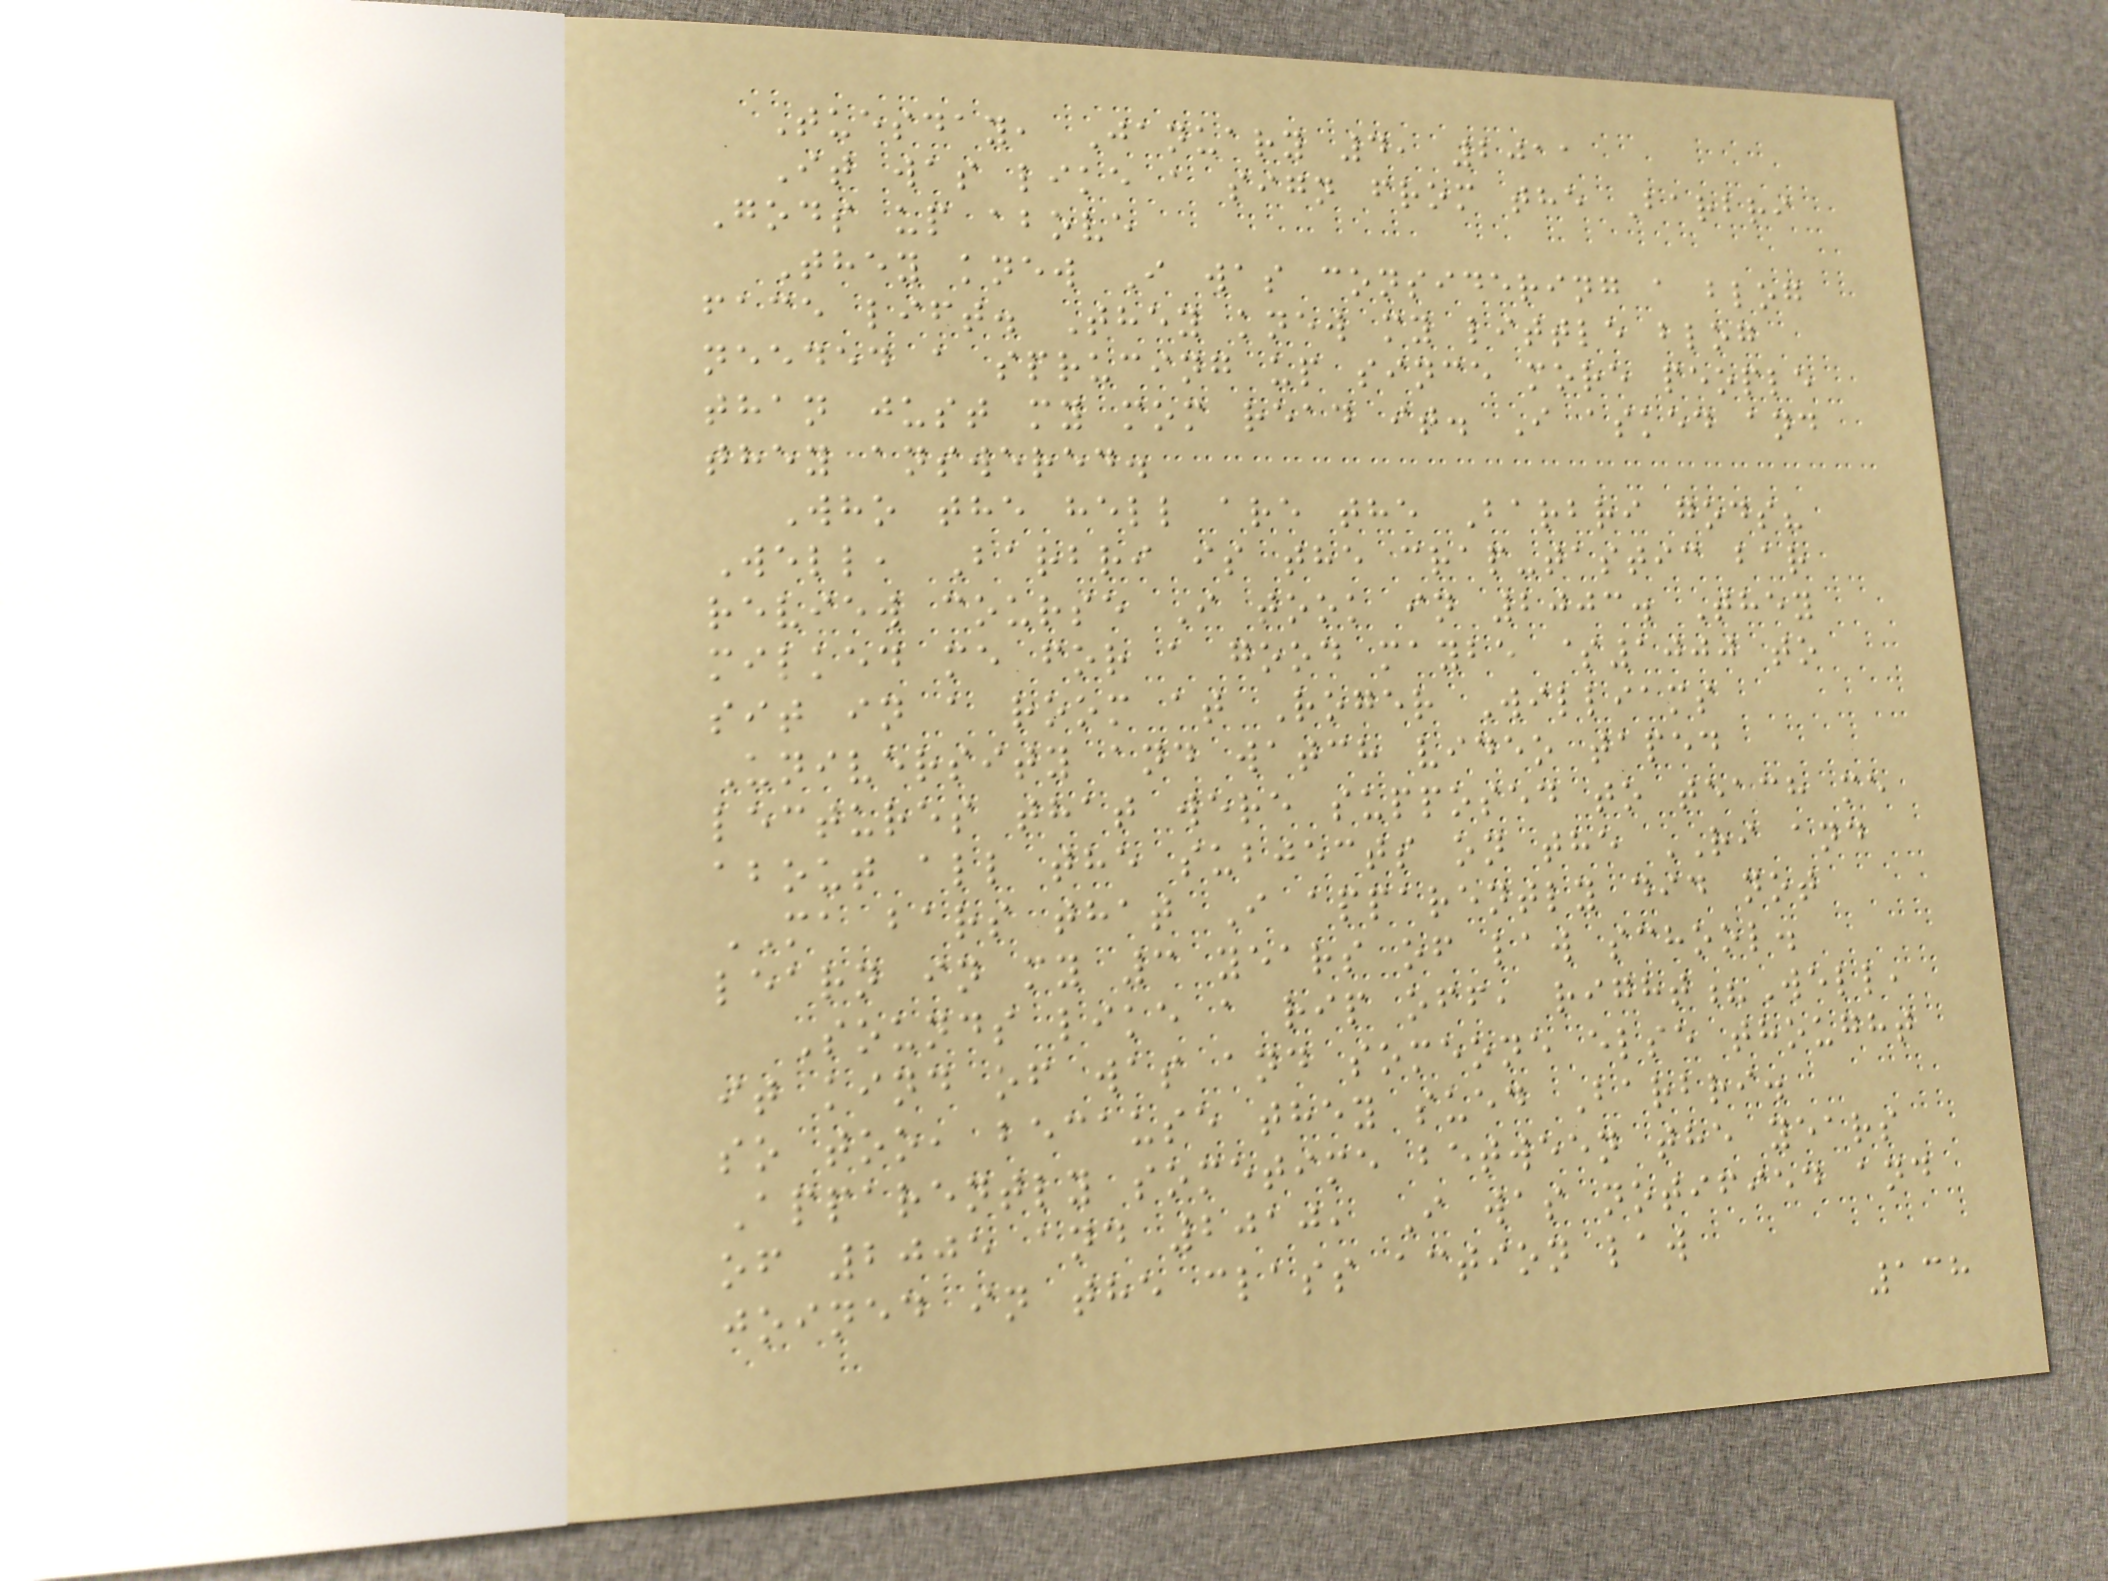Tuesday, January 4, 2011
It was like a sign from the Barbri
Gods up above
They knew I was considering a blog
face lift. They knew my little blog
needed a sprucing up since more people
than just my mom read it. I asked and
they answered.
Who the hell are the Barbri gods?
Well, Barbri is the crap-tastic bar
review course I took in 2003. They
milked me for a good maybe $1000 to
sit in a room at Roger Williams
University and watch video taped
lectures that were supposed to teach me
about all the subjects on the RI and
MA bars that I apparently did not
learn in my 3 years of law school.
Sounds like a rip off, right?Well,
it kind of was and someone else thought
so too, because they sued Barbri.
Apparently sometime between the years
of 2005 and 2010, I was notified and
joined in the class action law
138
